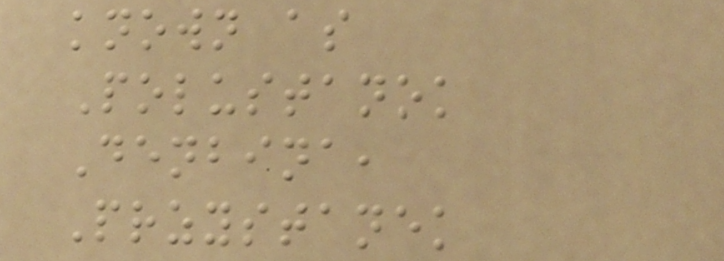known as
Polustanok
Denbina,
Przystanek
